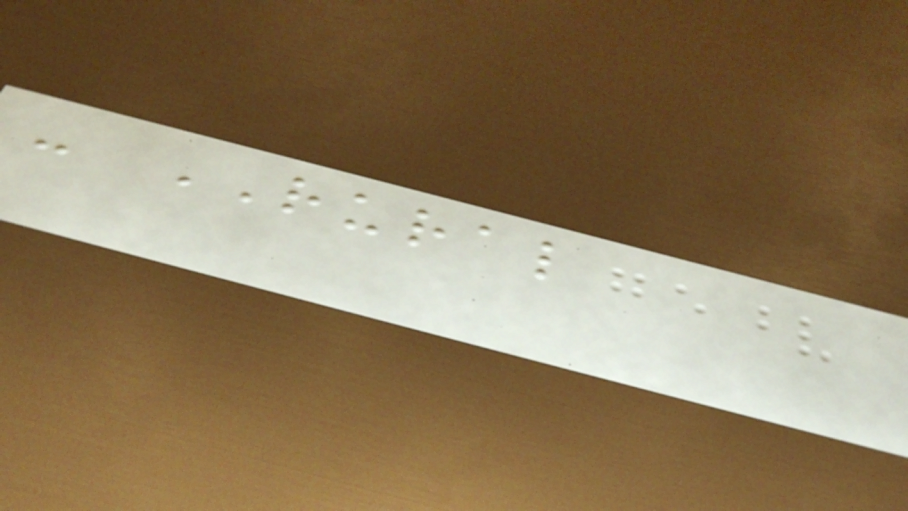- RURAL
